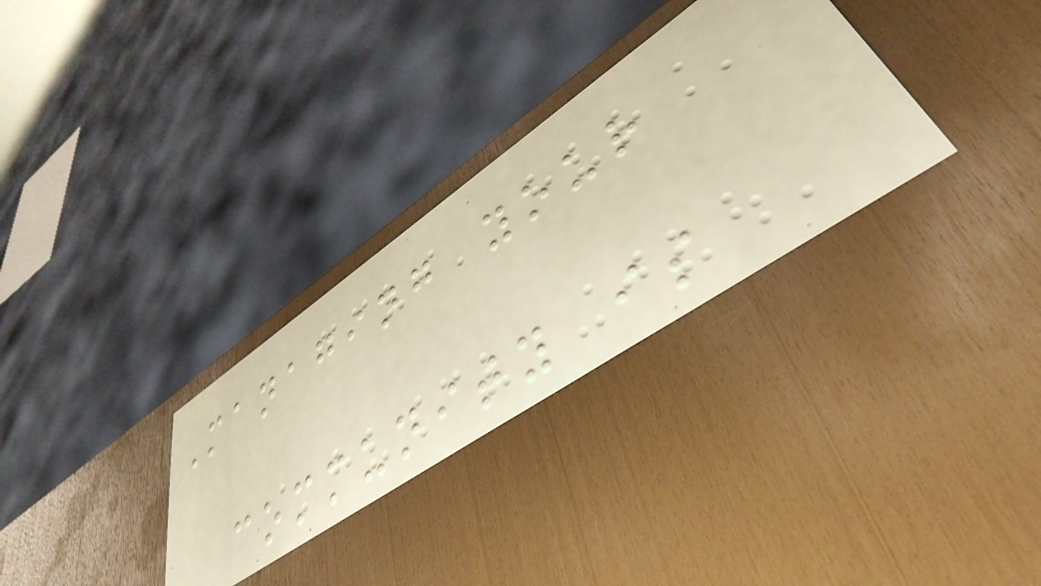Managing your
community is
